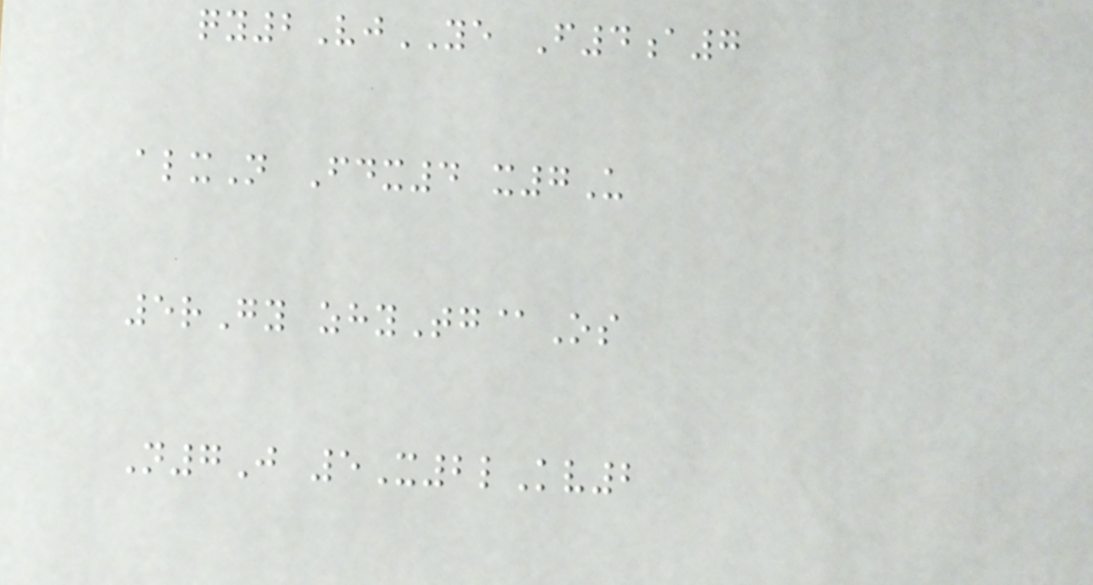qy2VjYE F4a7
alxN Fdx4 x7U
5rGy zhyTg@Os
N7J 5X2lKv2
